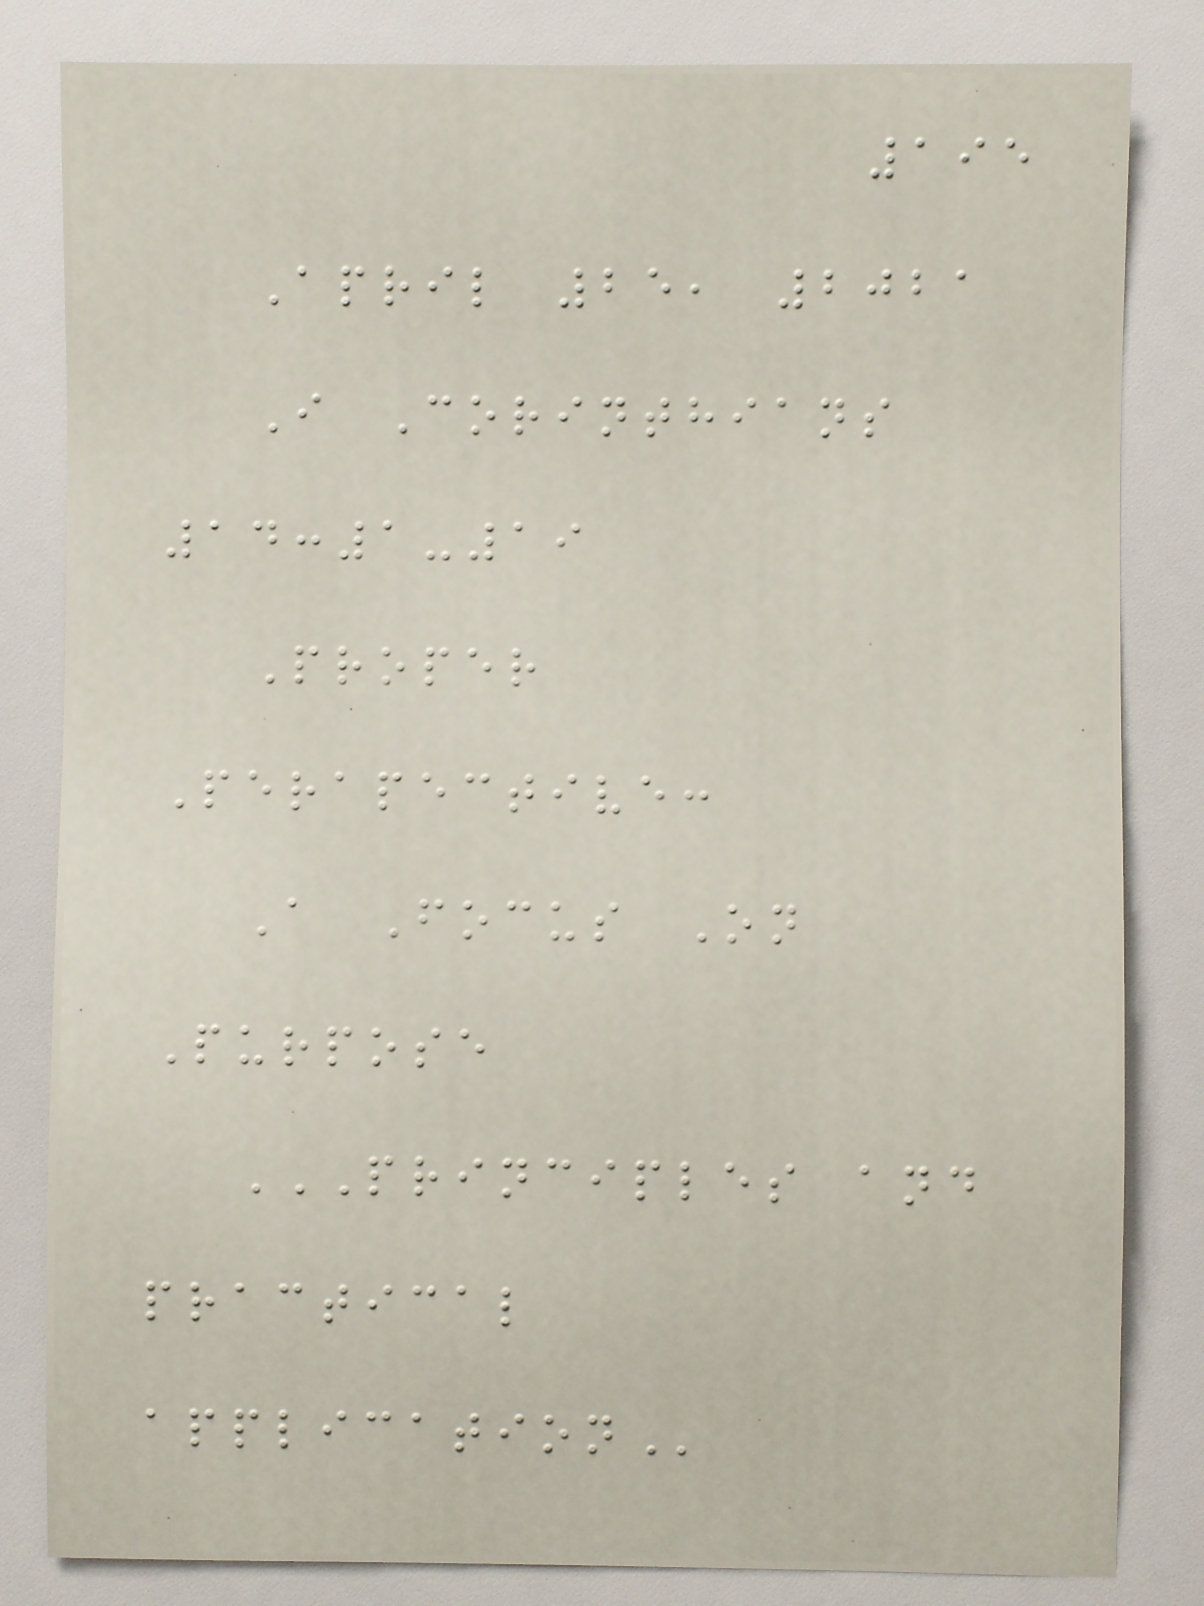195
April 25, 2021
I Corinthians
14:1-19
Proper
Perapective:
A Focus On
Purpose
PRINCIPLES AND
PRACTICAL
APPLICATION
